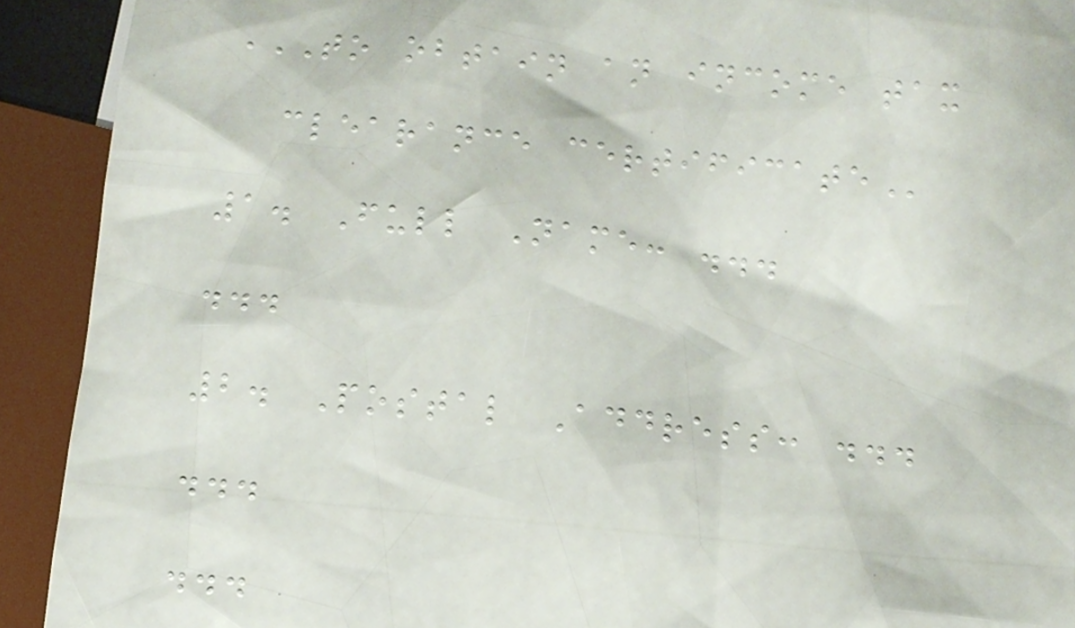TO OBTAIN AN INCOME TAX
CLEARANCE CERTIFICATE
1. Full Name: ...
...
2. Postal Address: ...
...
...
